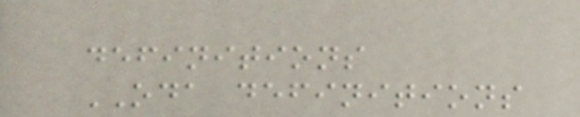definitions
ODA definitions
